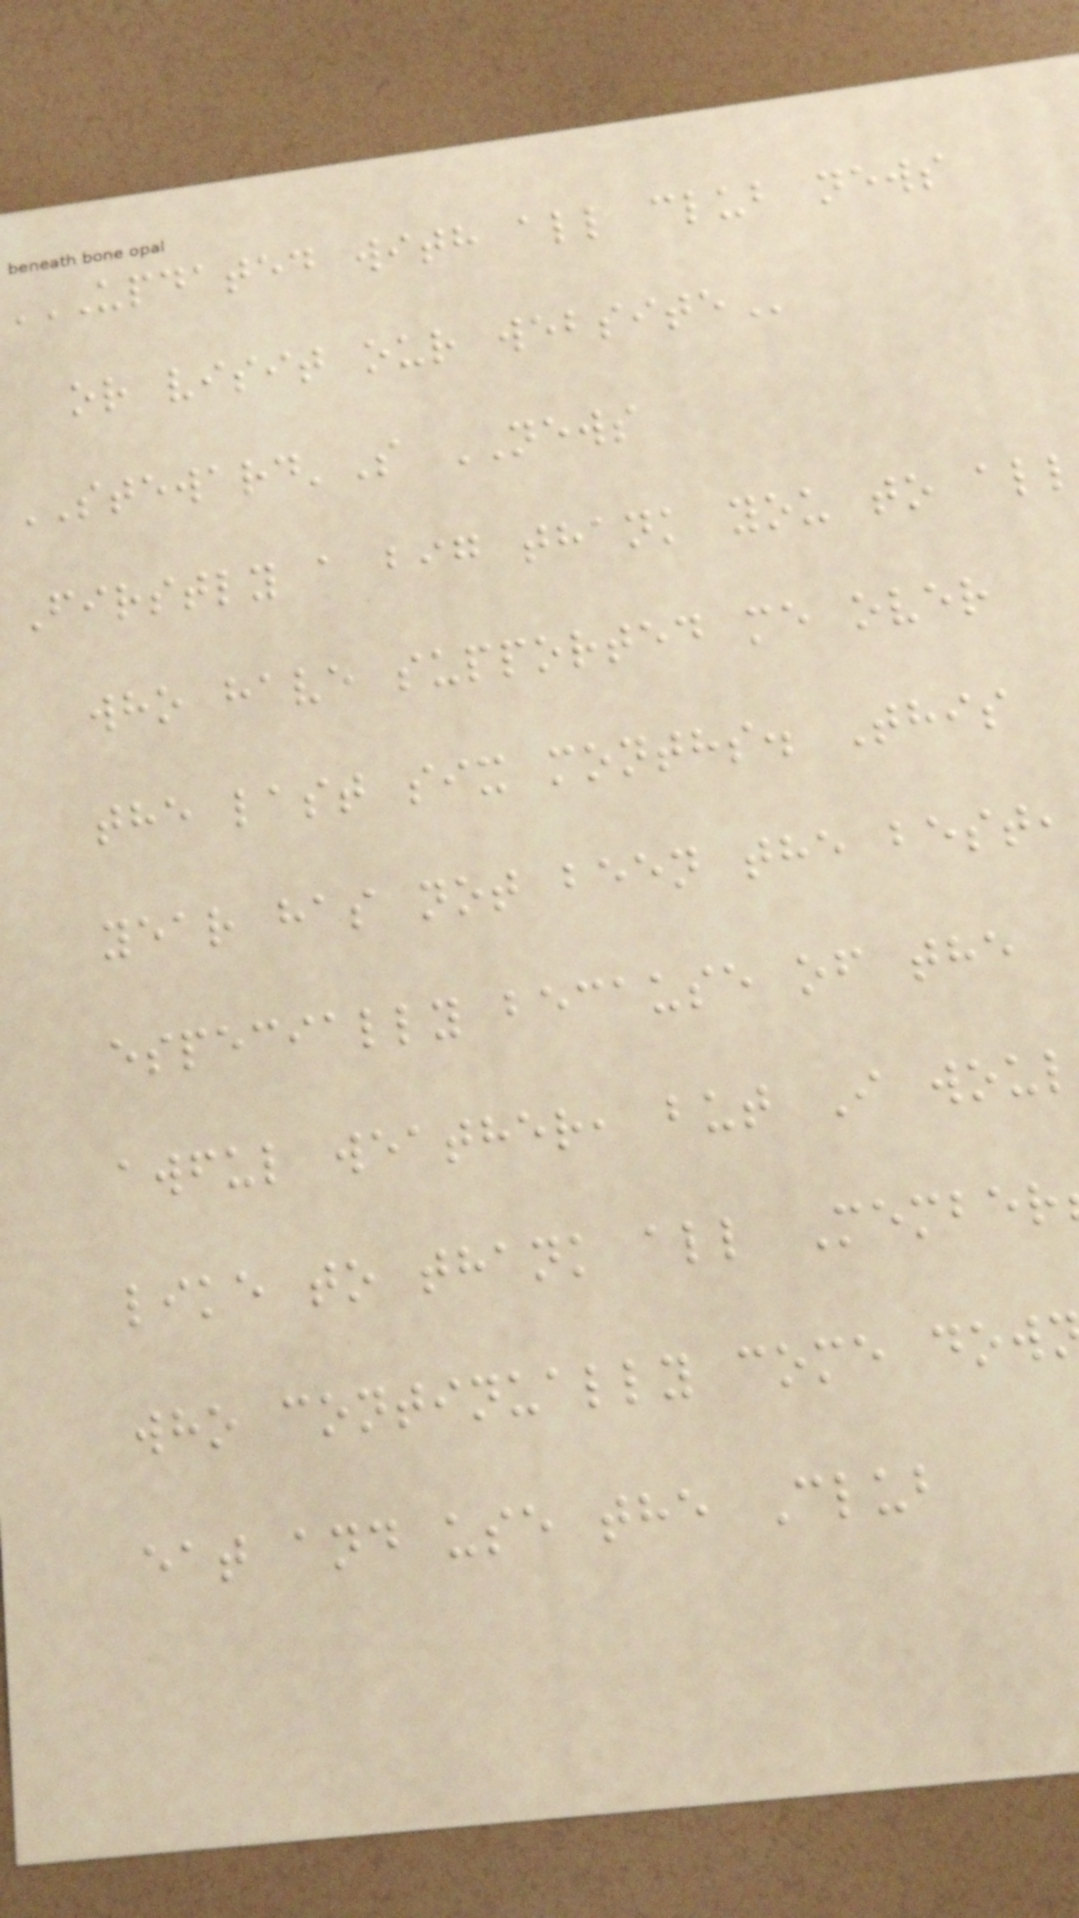UPDATED WITH ALL CLUB NEWS
or visit our
STEWARD'S NEWS
Firstly a big thank you to all
who have supported me over
the last six months. This
year has not been the best,
especially because of the
awful weather, but I woul
like to thank all Member
who continually come dow
eat and use the Club
